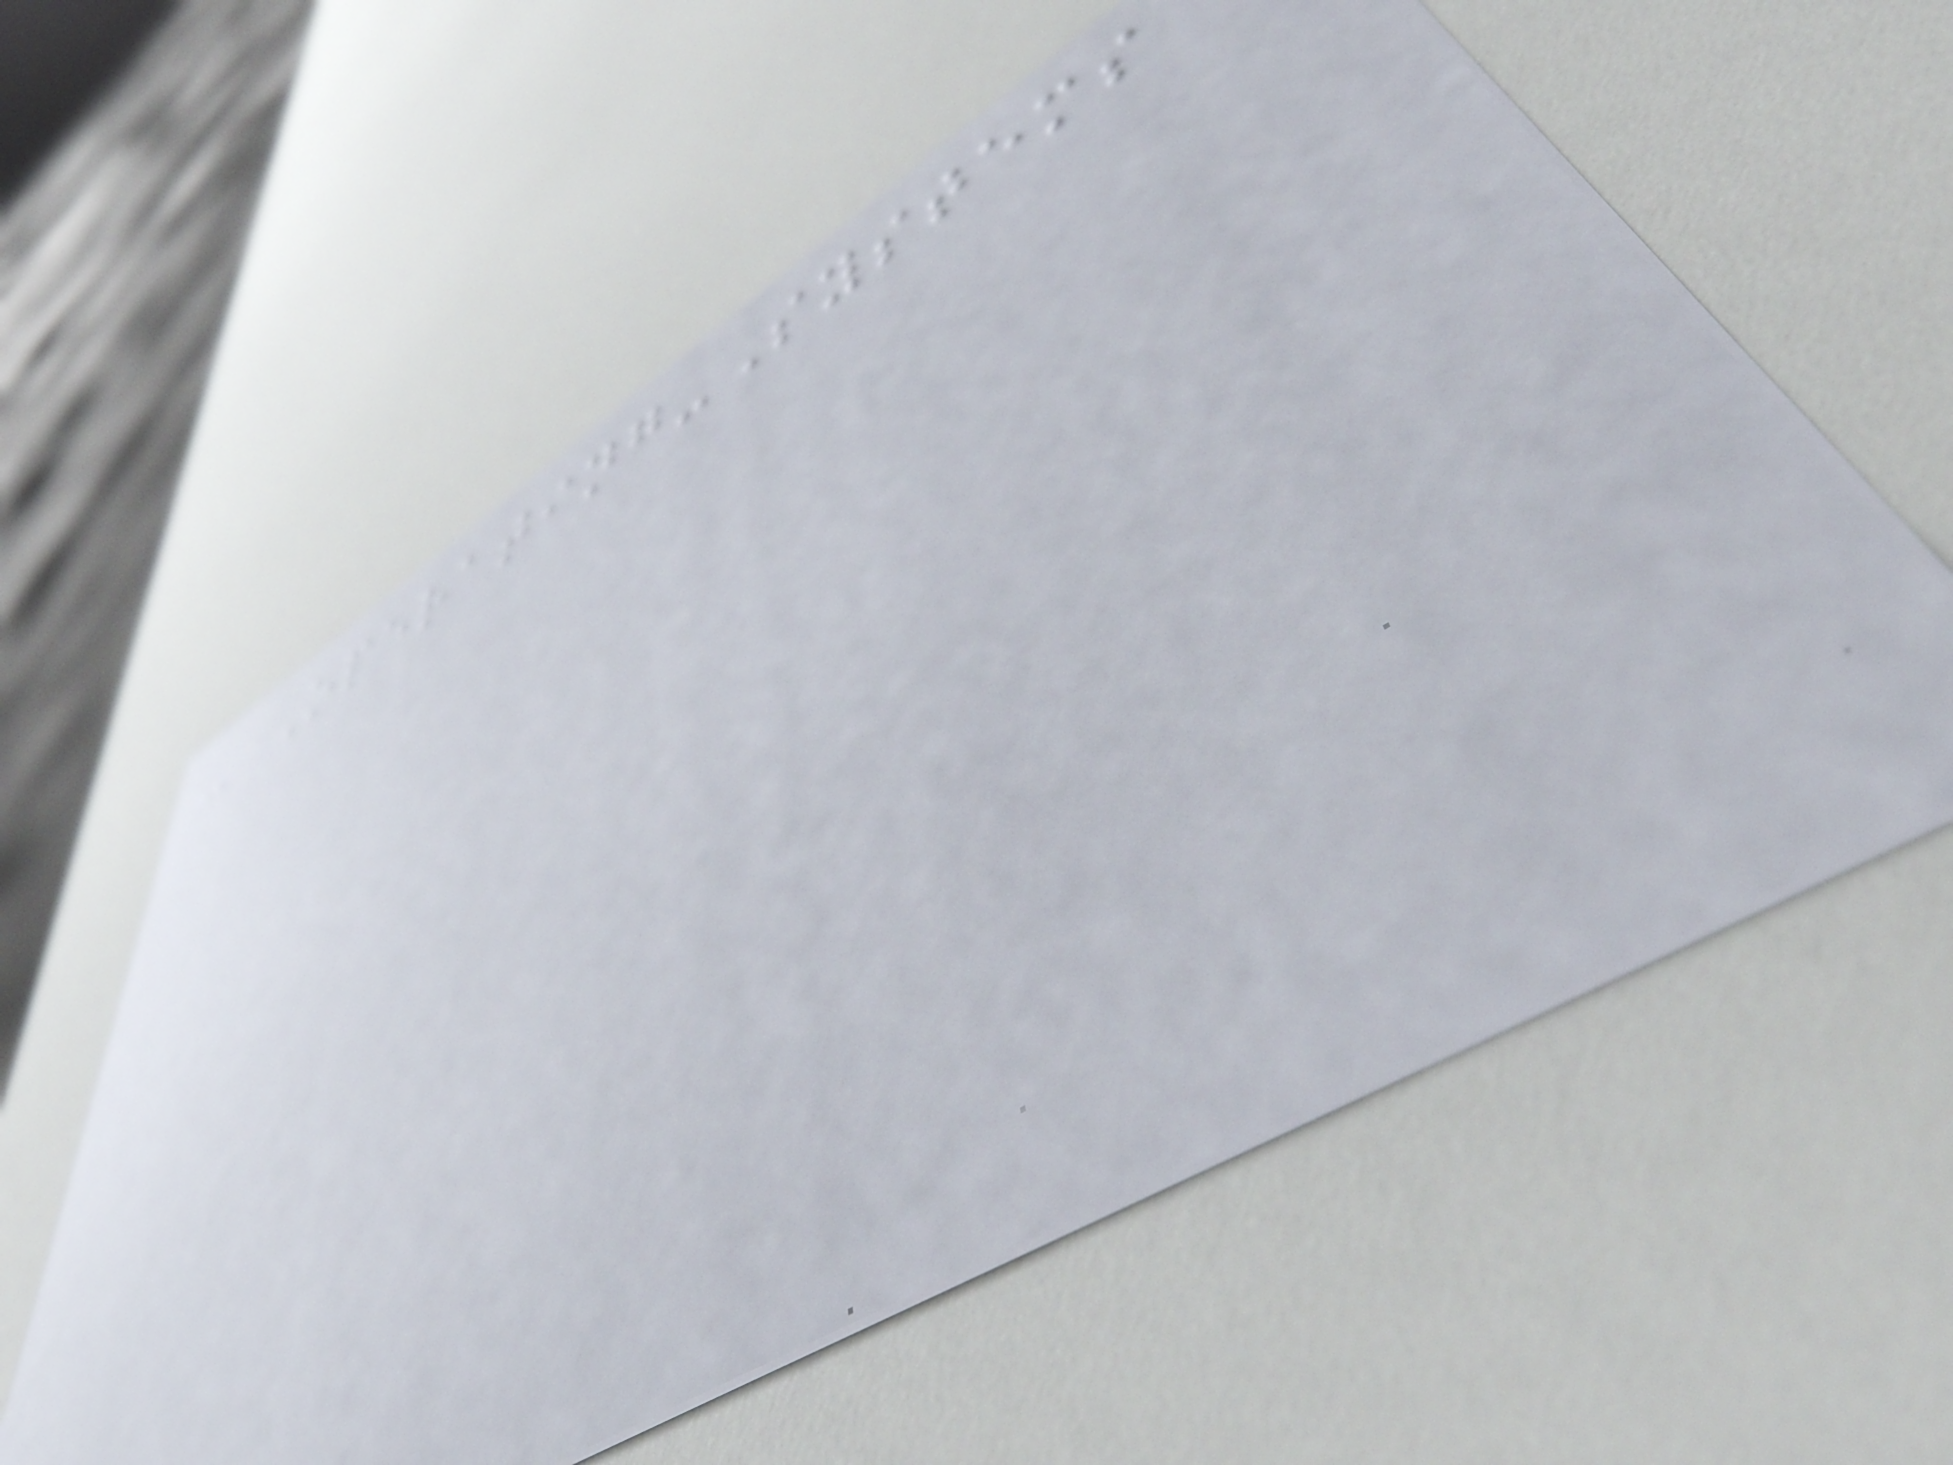- Operating-Systems
